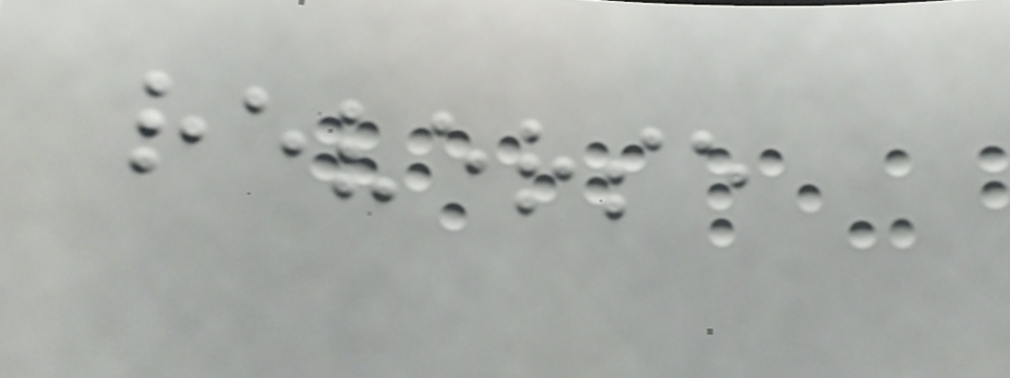reverse
